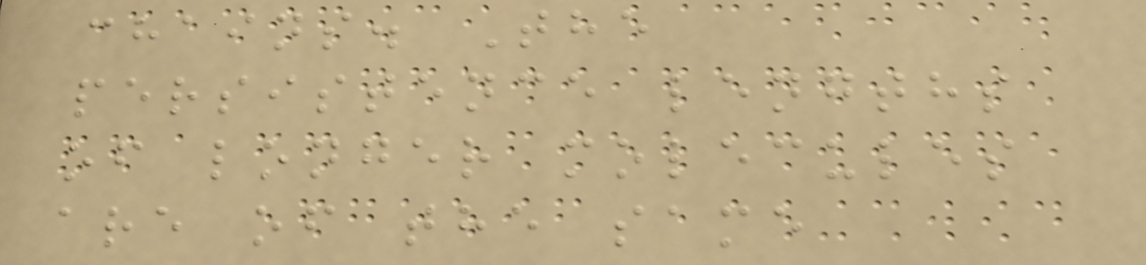chains. The
persistence lengths
of longer molecules
are of the same
